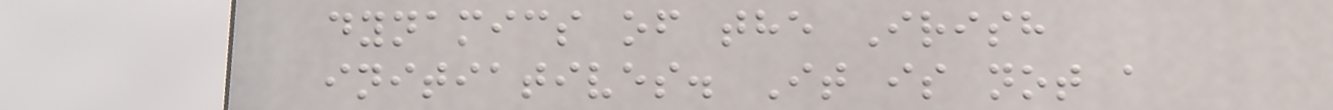dynamics of the Irish
initiatives. It is not a
